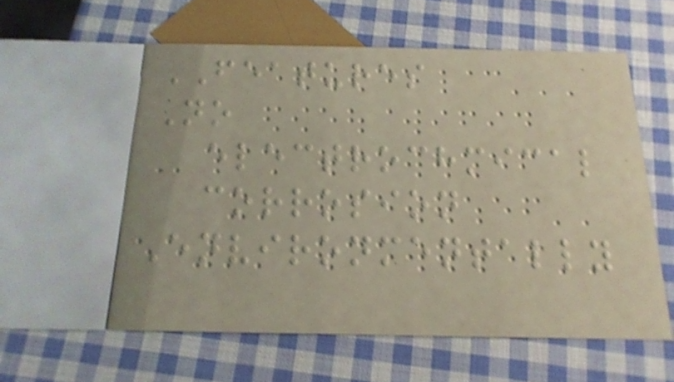FEATURES
No
electrochmical
corrosion
Environmentally
